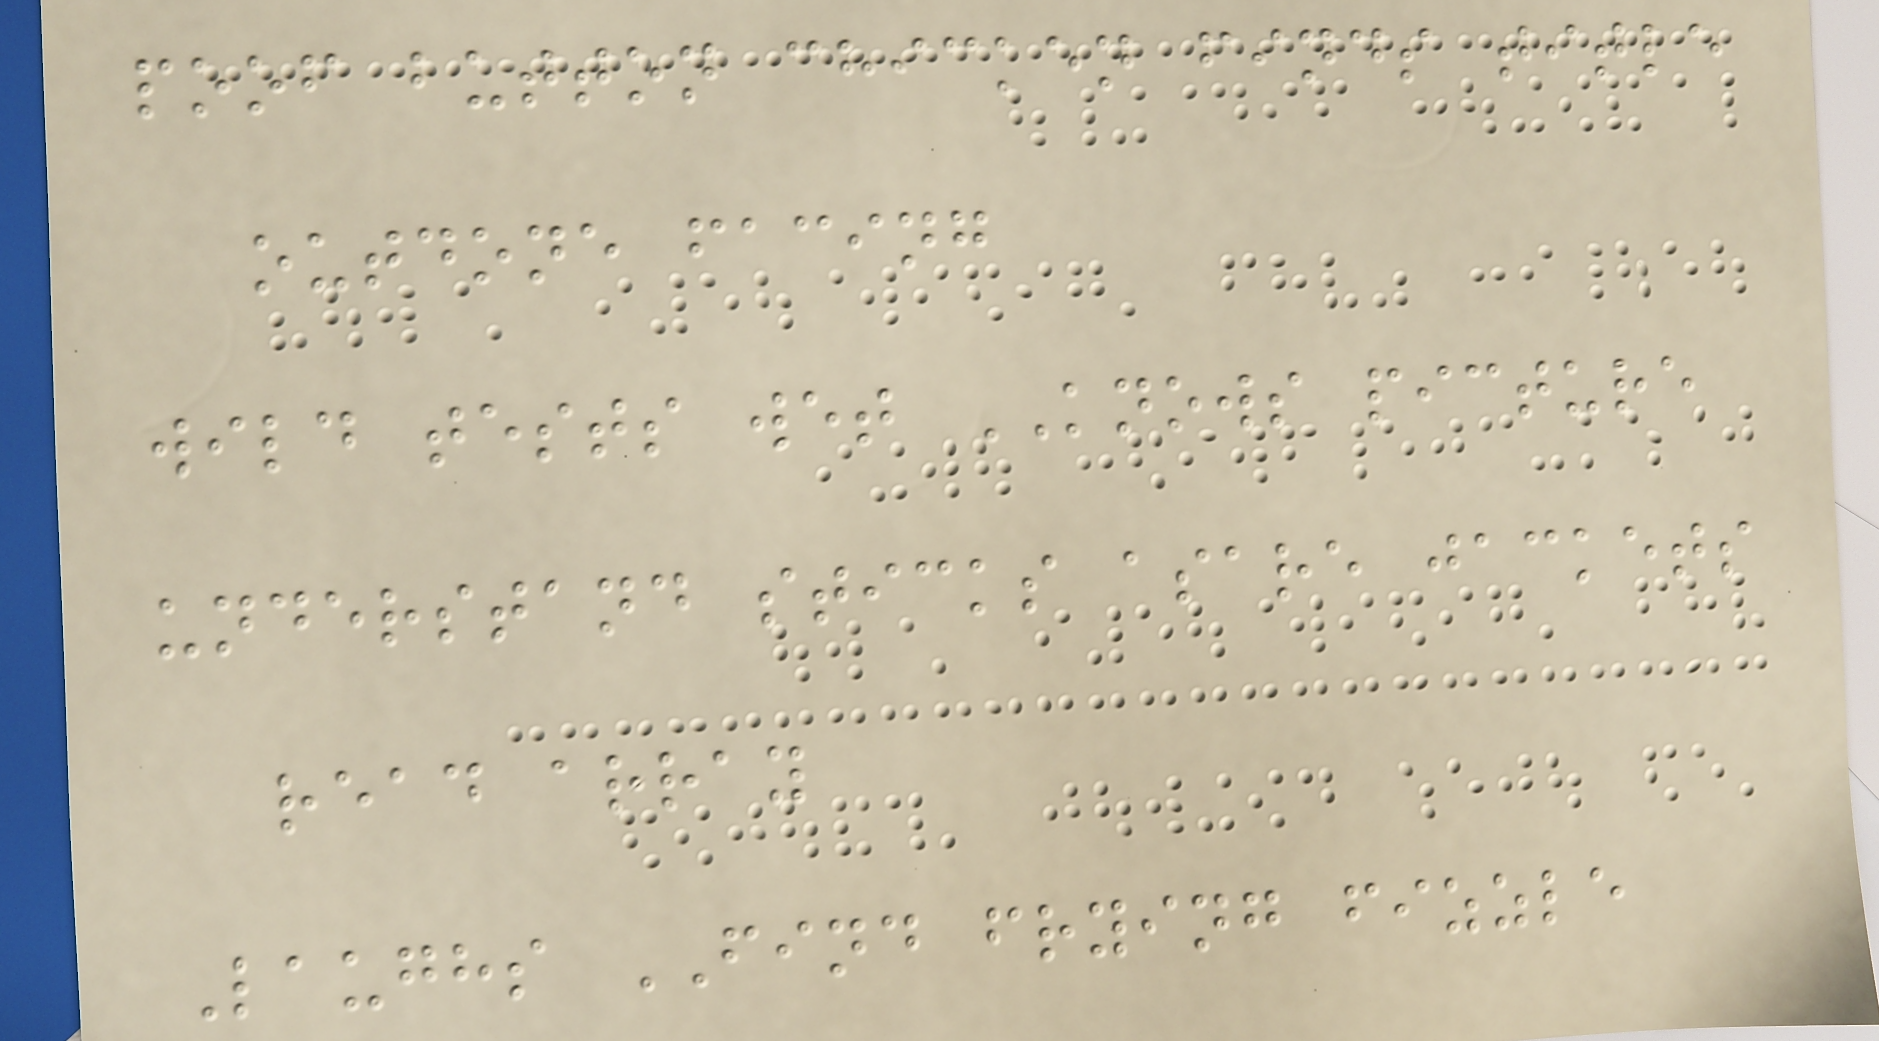poof button chicken finds title
outdone facing
wild tests wet KNOWS picture
understand sticks asare jackets
read array
Laughs FIND frying fizzle
